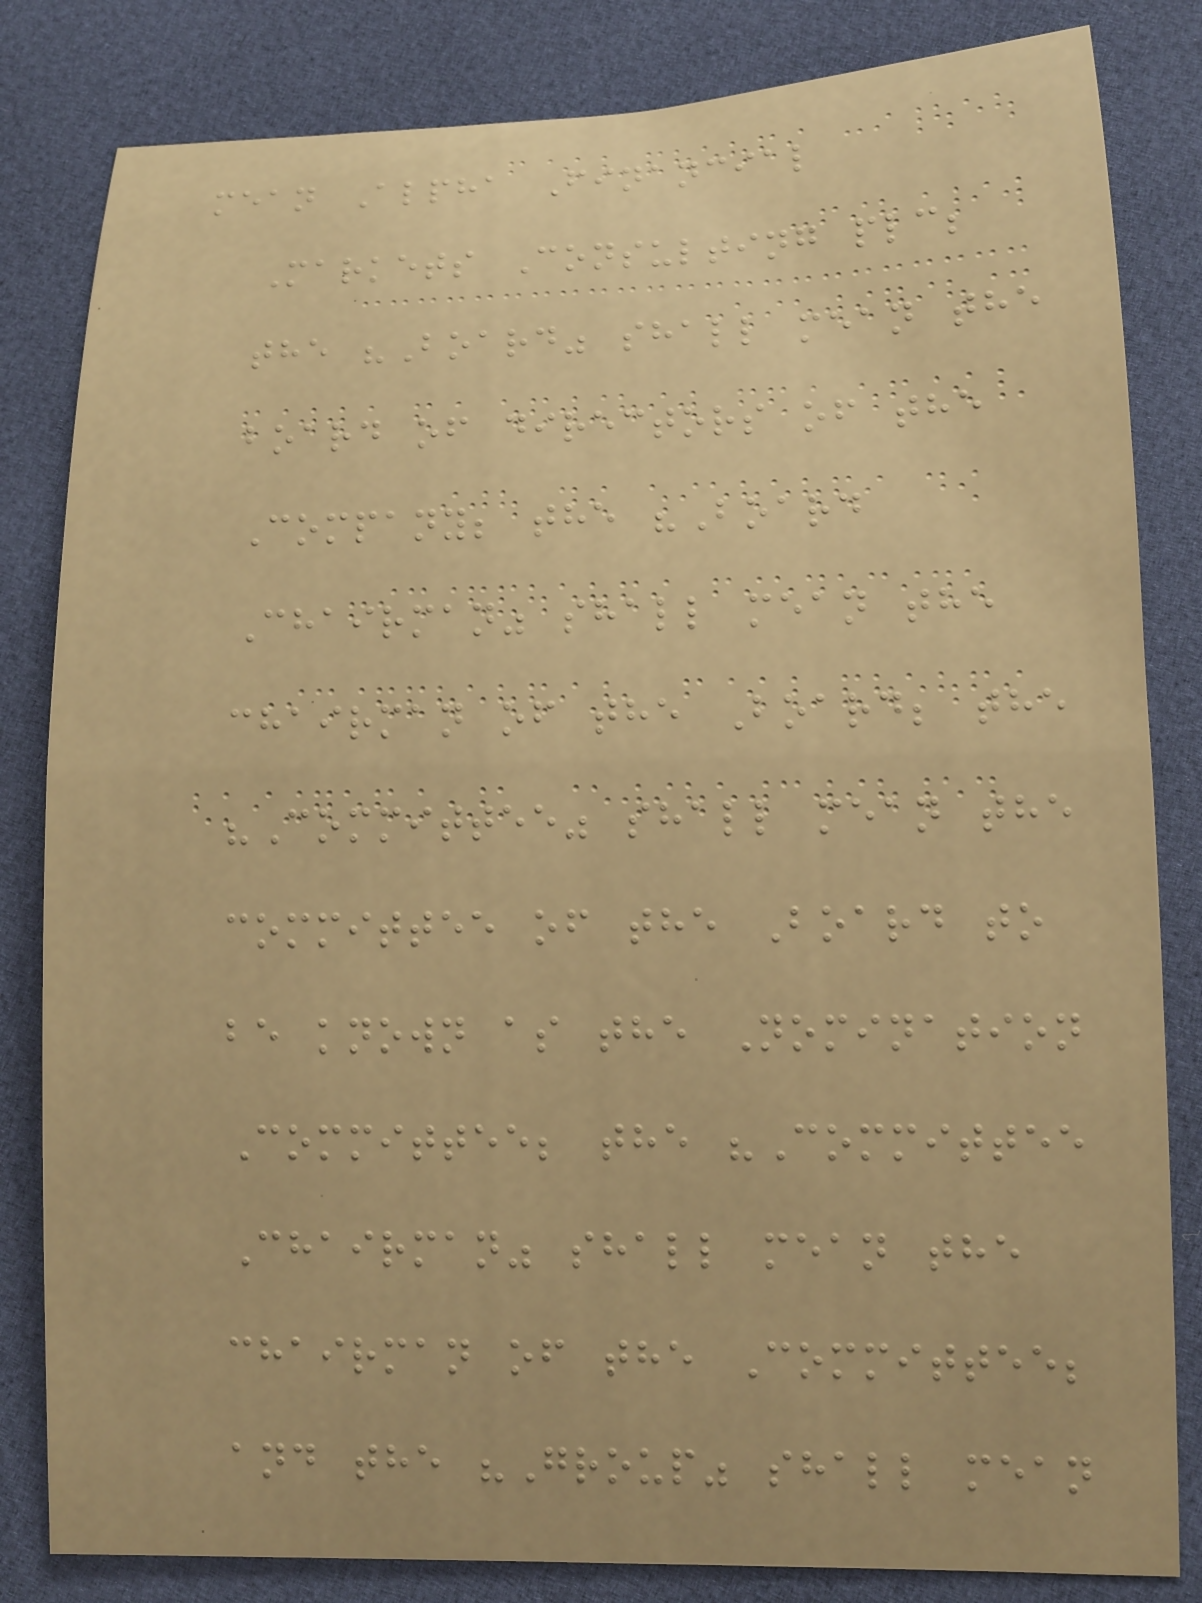mean Alpha Financial
Markets Consulting plc;
the "Board" shall mean the
board of directors of the
Company; the "Board
Chairman" shall mean the
chairman of the Board; the
"Committee" shall mean the
committee of the Board to
be known as the Nomination
Committee; the "Committee
Chairman" shall mean the
chairman of the Committee;
and the "Group" shall mean
